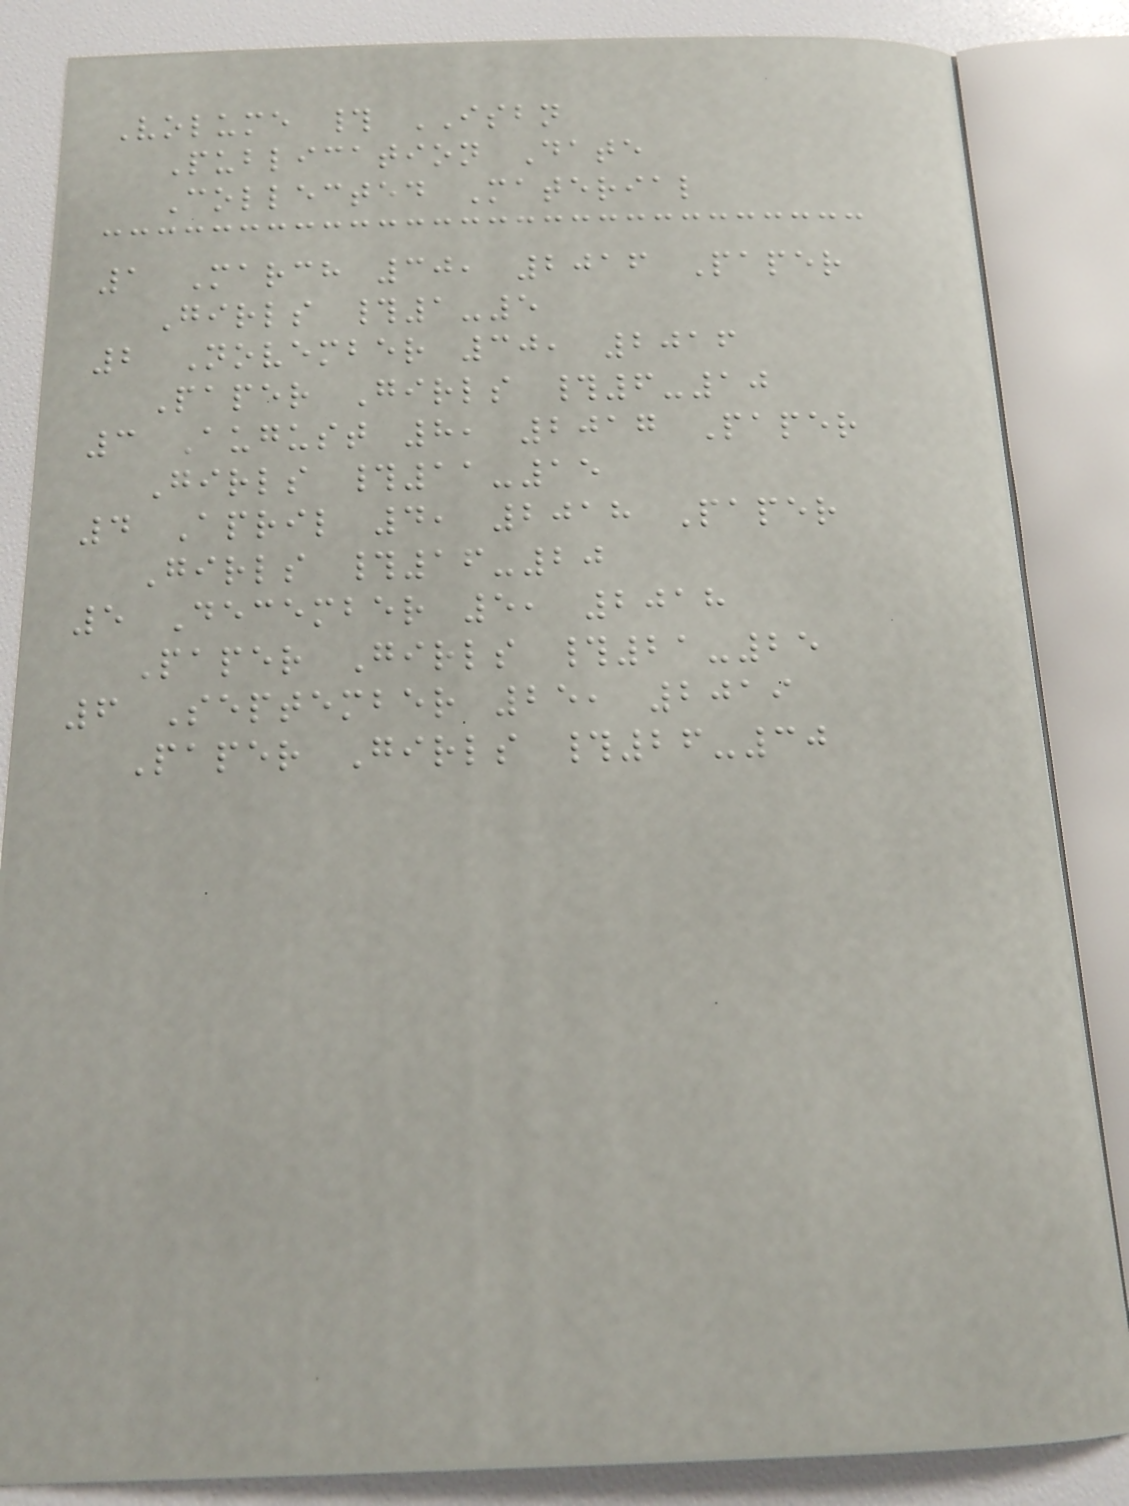Volume # ISBN
Publication Date
Collected Material
1 March 30, 2016 Paper
Girls #1-5
2 November 30, 2016
Paper Girls #6-10
3 August 8, 2017 Paper
Girls #11-15
4 April 4, 2018 Paper
Girls #16-20
5 December 5, 2018
Paper Girls #21-25
6 September 25, 2019
Paper Girls #26-30
